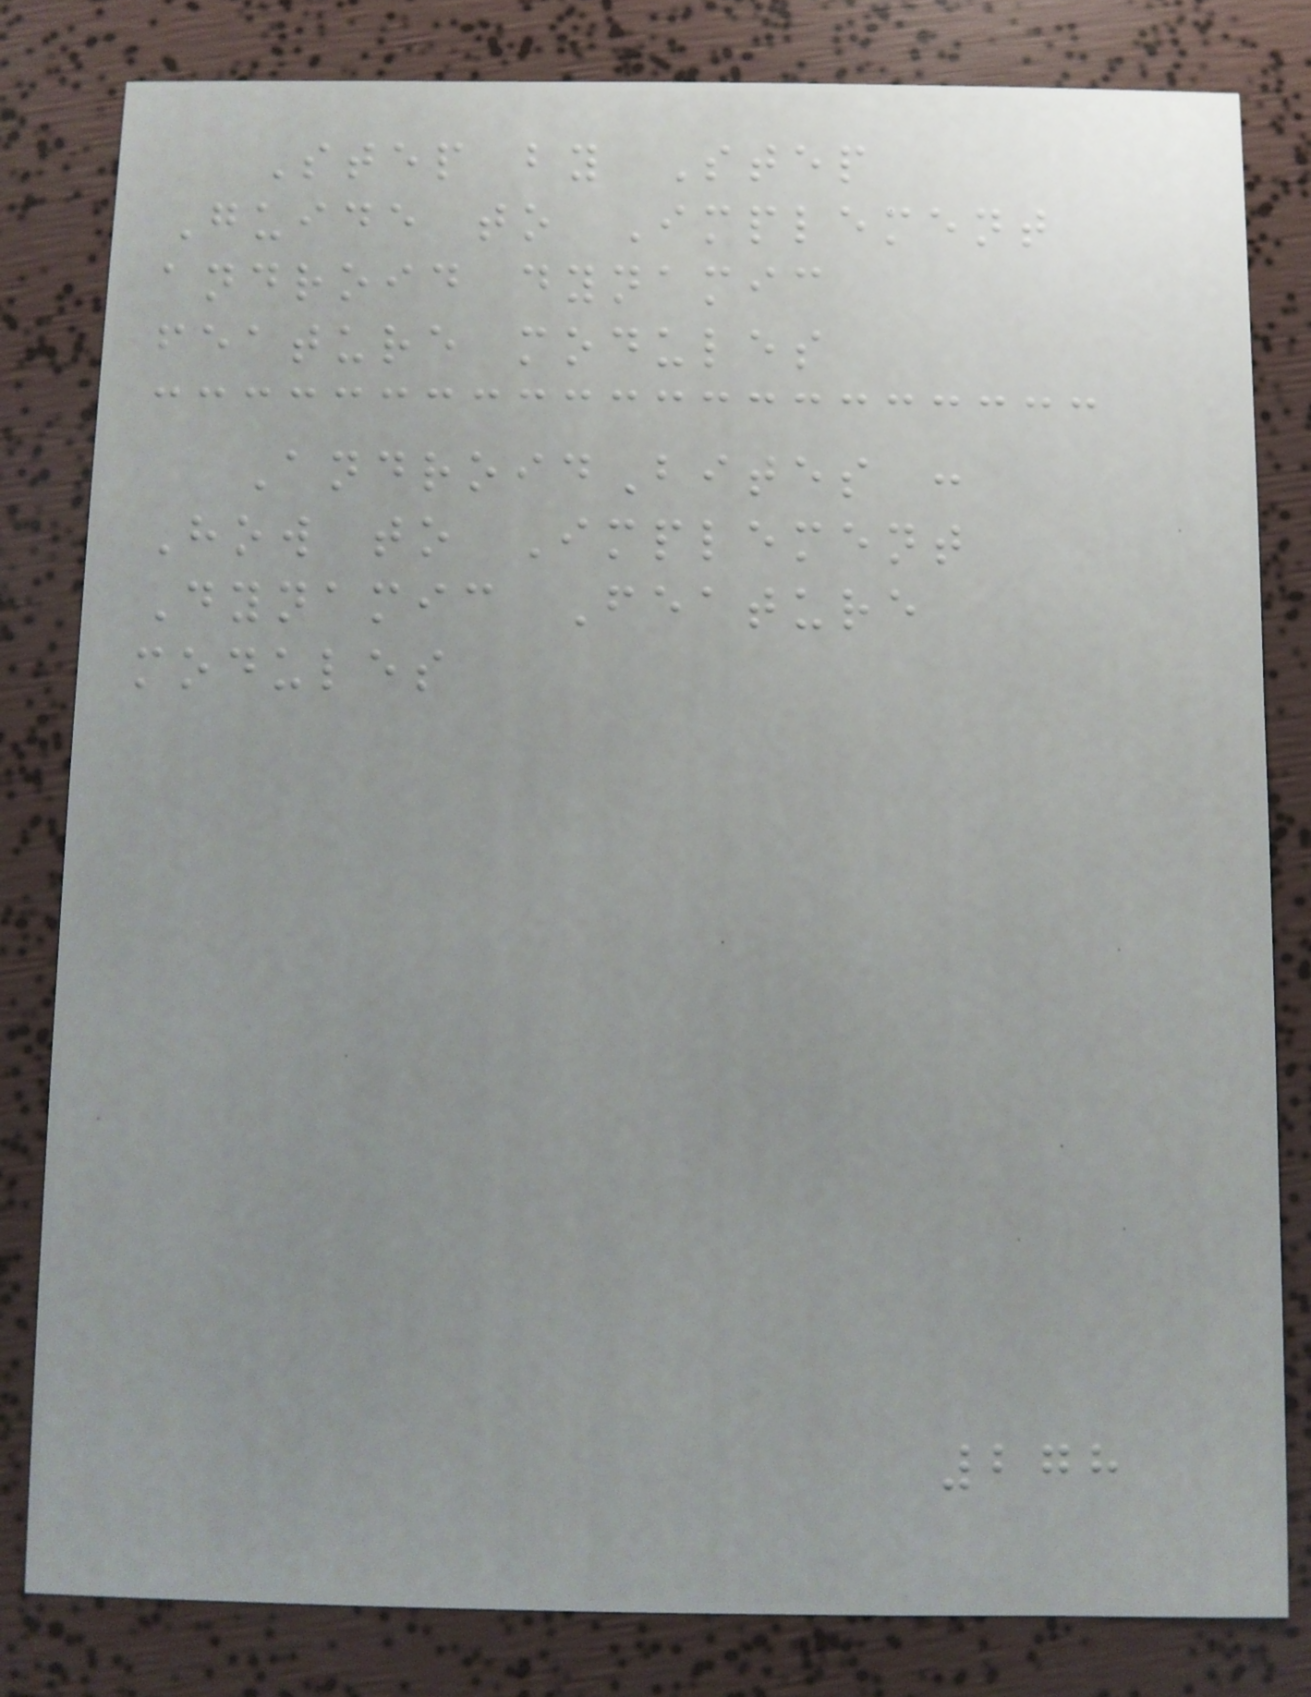Step by Step
Guide to Implement
android dynamic
feature modules
AndroidBites :
How to Implement
Dynamic Feature
modules
278
